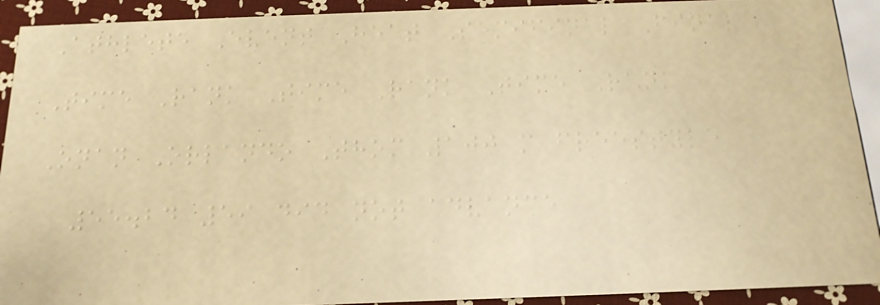Athlete Event Heat Semifinal Final
Time Rank Time Rank Time Rank
Onan Orlando Thom 100 m freestyle
55.24 59 did not advance
